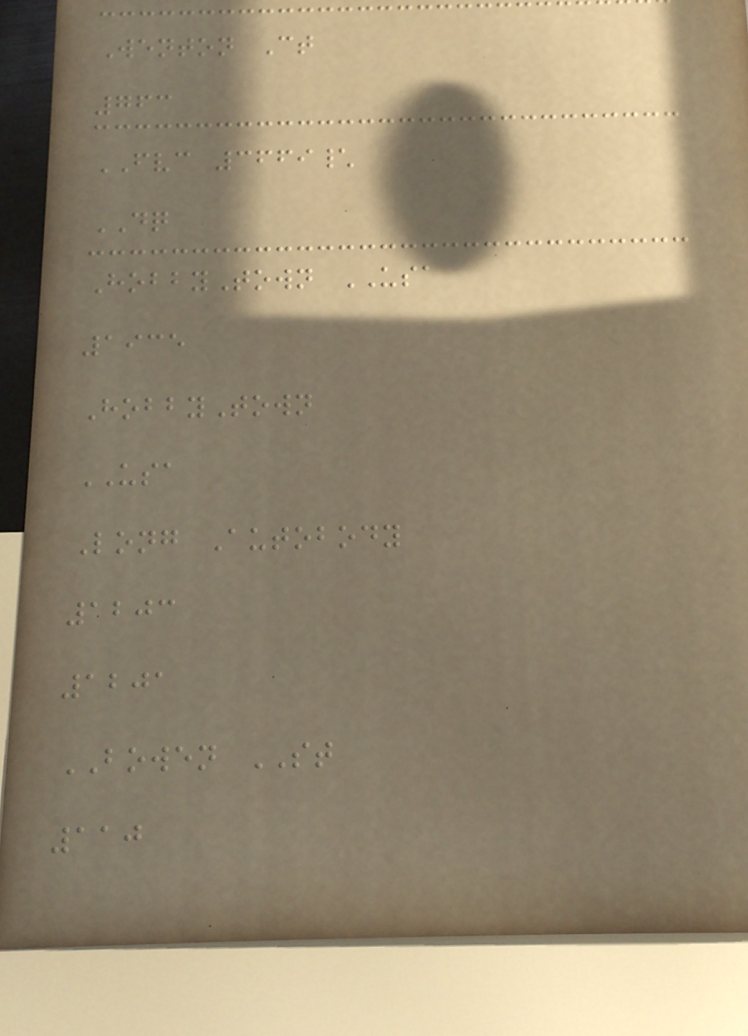Wenton Ct
763
FVC 3669\
DQ
HobbyTown USA
1935
HobbyTown
USA
Long Autobody
1203
1201
BOWEN ST
110
